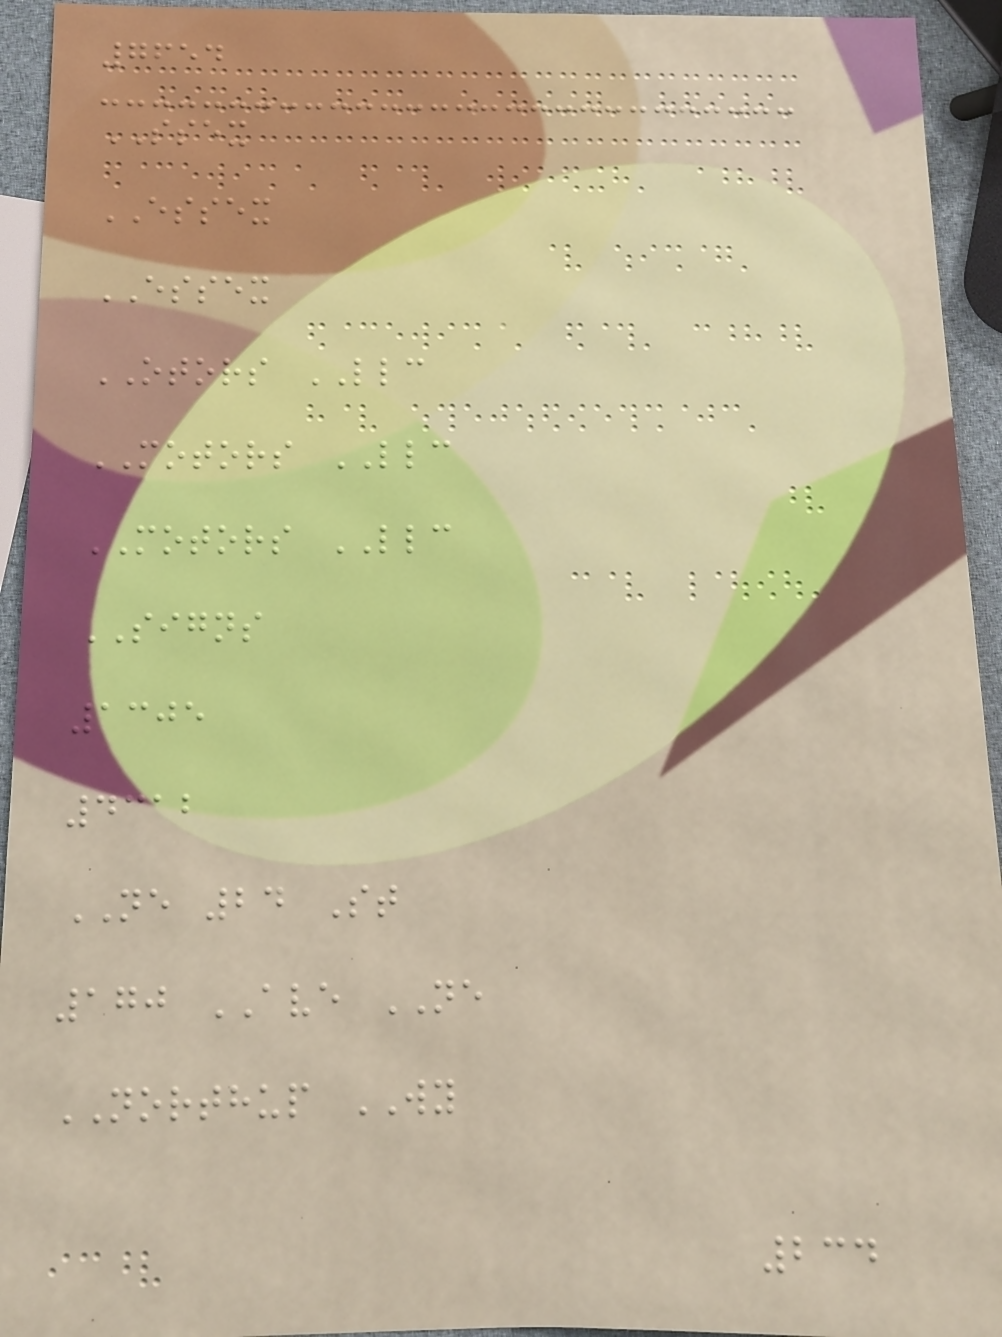7654
SSEX
ESSEX
ESSEX
OTORS LLC
MOTORS LLC
MOTORS LLC
SIGNS
1305
4312
NE 24 St
170 AVE NE
NORTHUP WY
234
